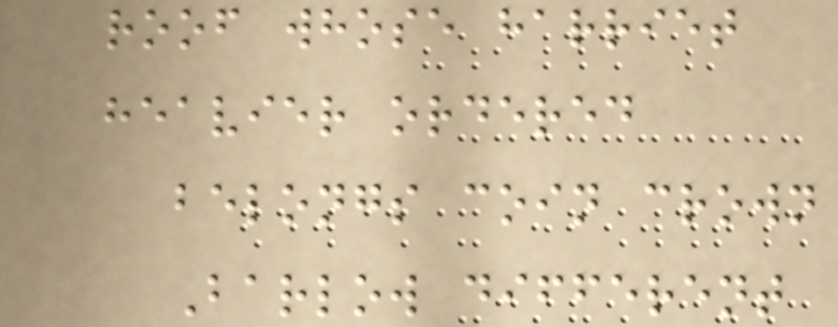roof whose harriet
heavier ordered
belongs coin crown
Barlow different
